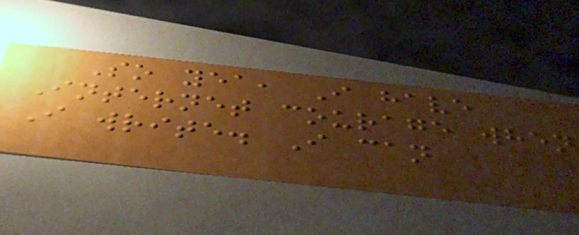So yea, I have
Internet courage when
I write. I can
